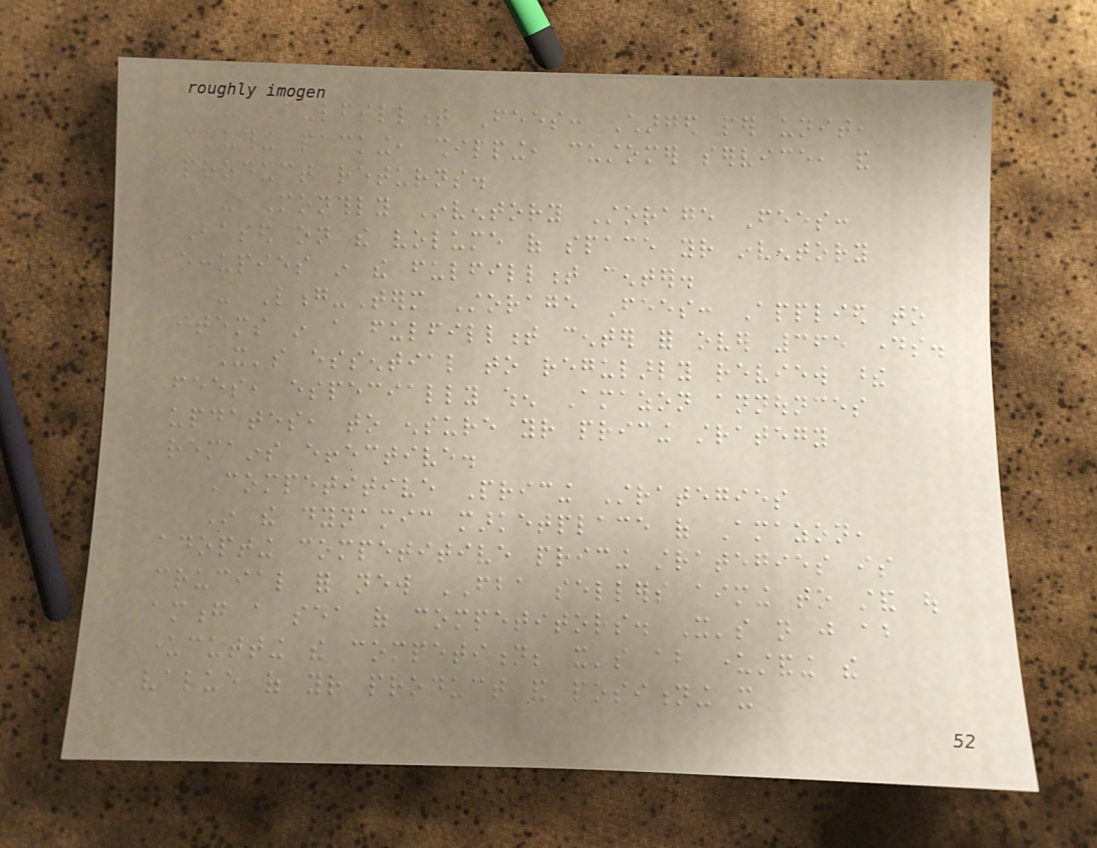- Fulfillment Fees: Charged per unit,
covering packing, shipping, customer service, and
product returns.
- Monthly Inventory Storage Fees:
Based on the volume of space your inventory
occupies in the fulfillment center.
- Long-Term Storage Fees: Applied to
items in a fulfillment center for over 365 days.
It's essential to regularly review these
fees, especially when Amazon announces
updates, to ensure your pricing strategy
remains effective.
Competitive Pricing Strategies
In the dynamic marketplace of Amazon,
adopting competitive pricing strategies is
crucial for new FBA sellers aiming to stand out
among a sea of competitors. It's not just about
undercutting the competition; it's about understanding the
value of your product and positioning it
